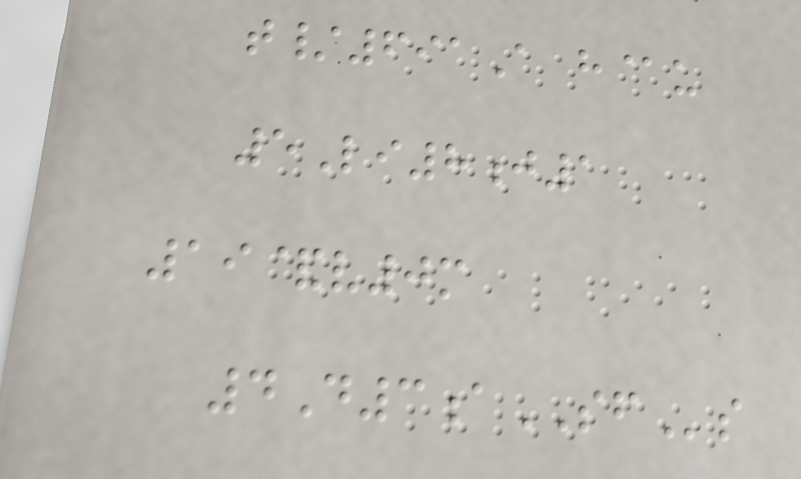t/691A h@u
5Li8j1
19&v0m
4D3aSFs
